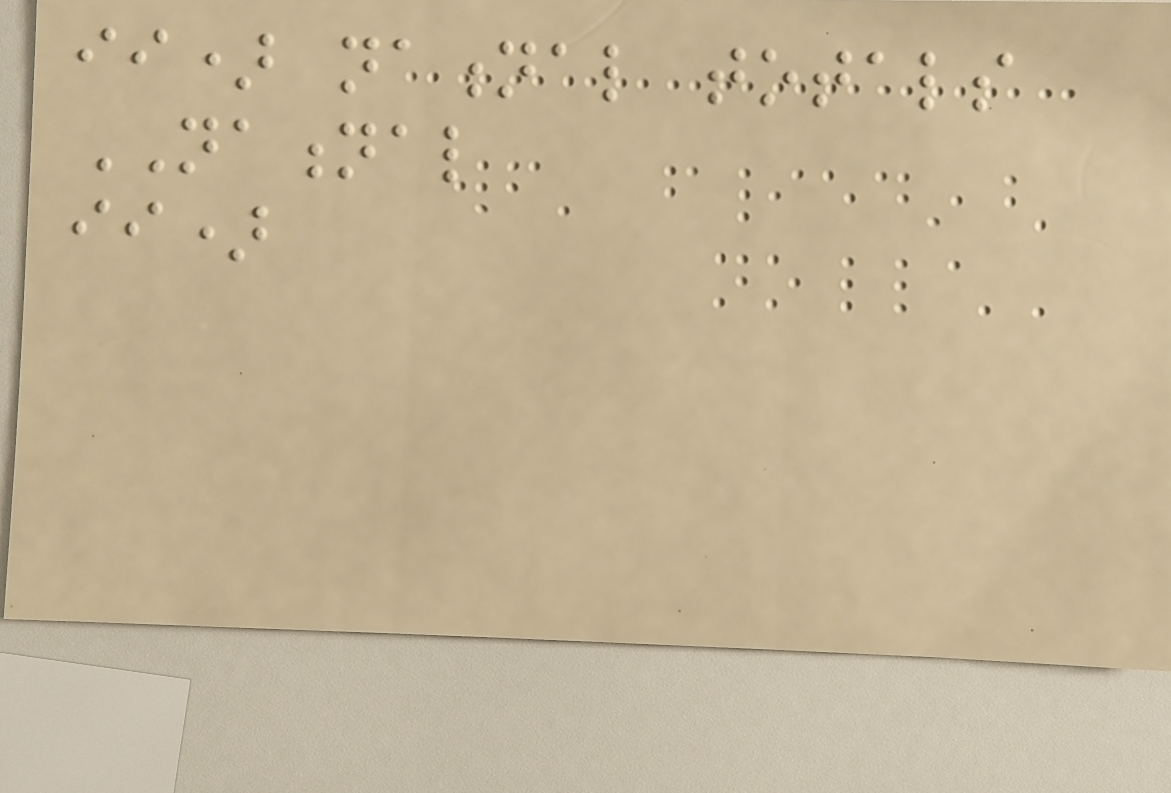ii) national totals
NATIONAL
ii)
